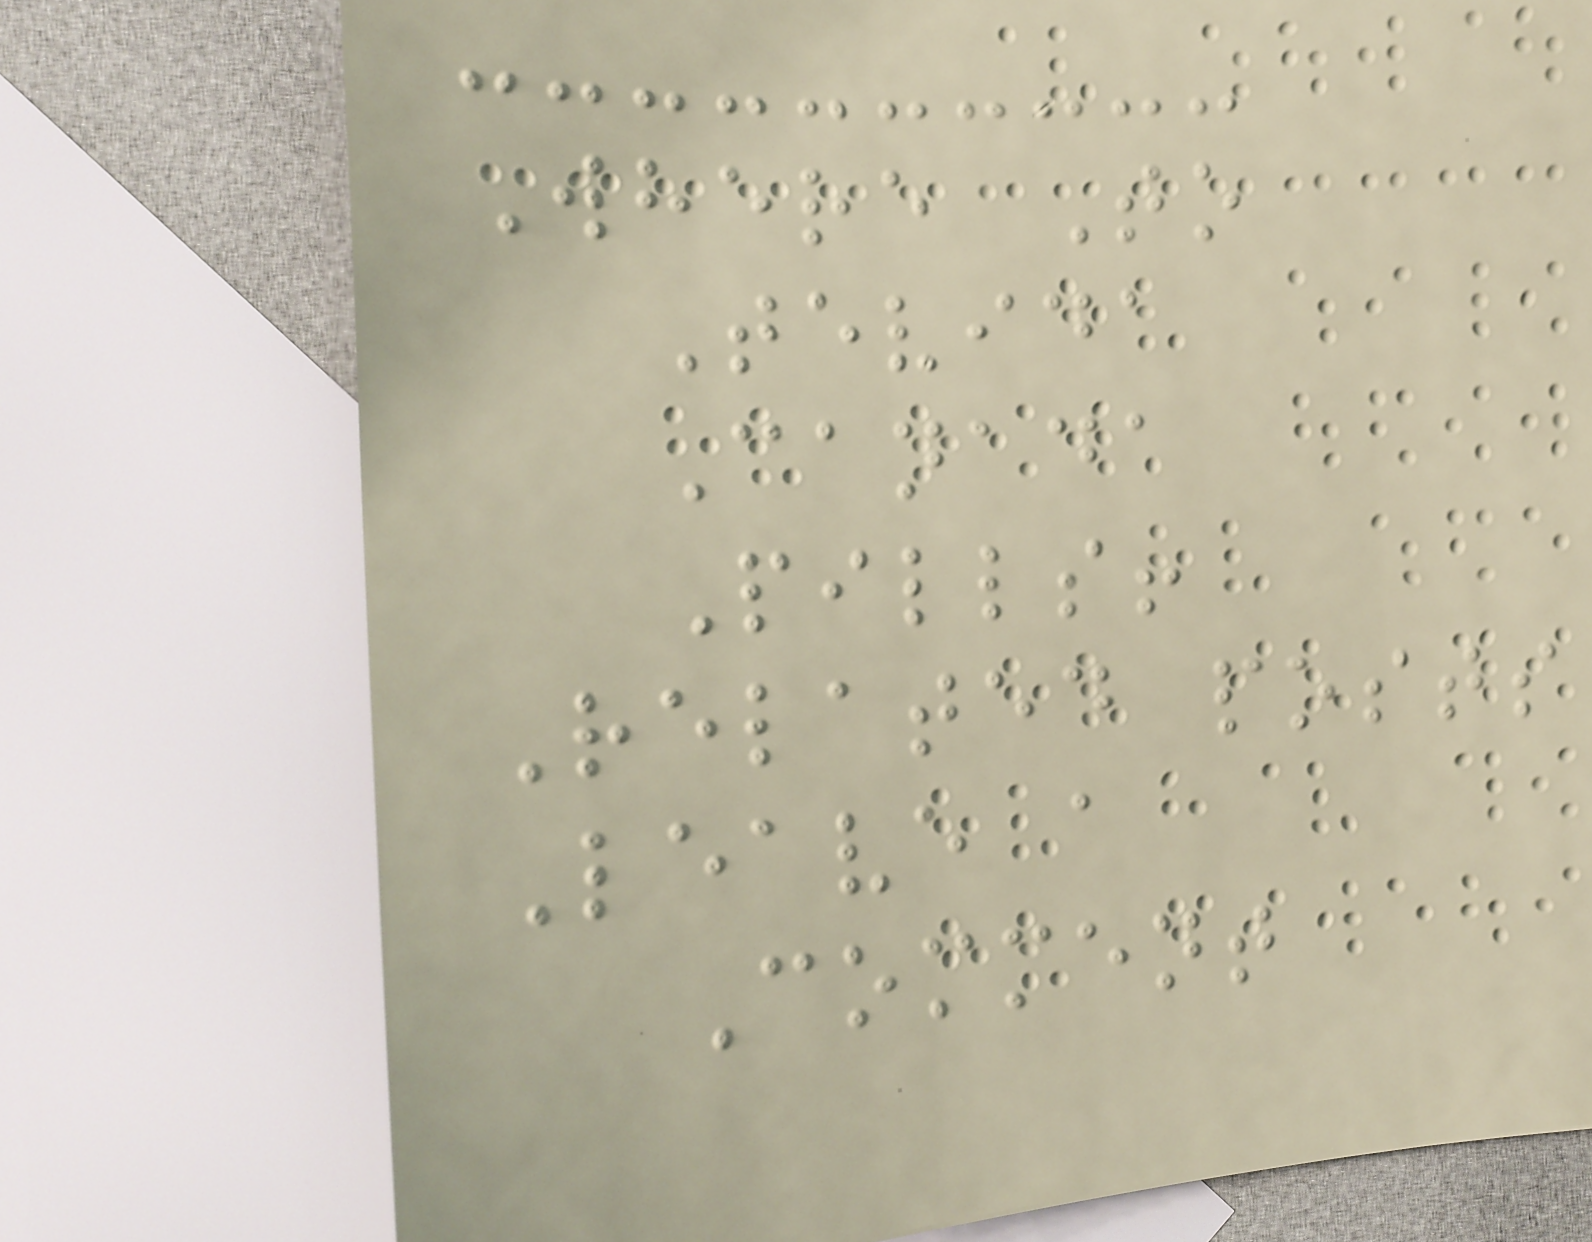Where To
Tevida
Canada
Pills!
Related posts
Leave a
Comment
